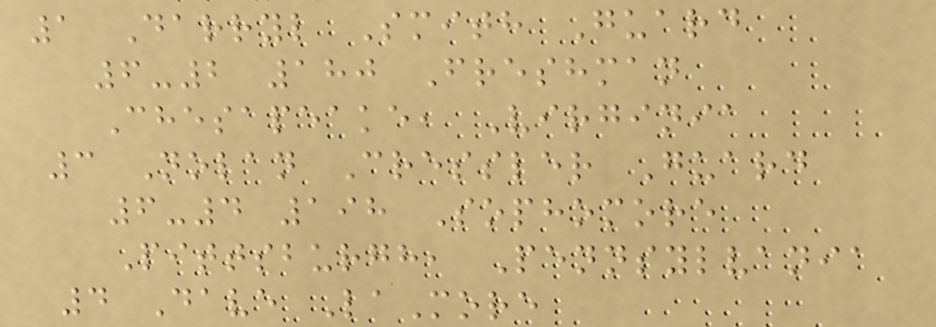1 Darryl Smith Guard
6-2 180 Freshman
Chesapeake, Virginia
3 Nolan Cressler Guard
6-4 198 Sophomore
Pittsburgh, Pennsylvania
4 Dave LaMore
